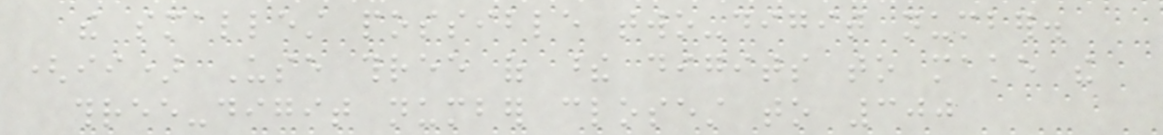the smallest possible two-digit number.
(ii) Use three of these digits to make the
three-digit number closest to 300
